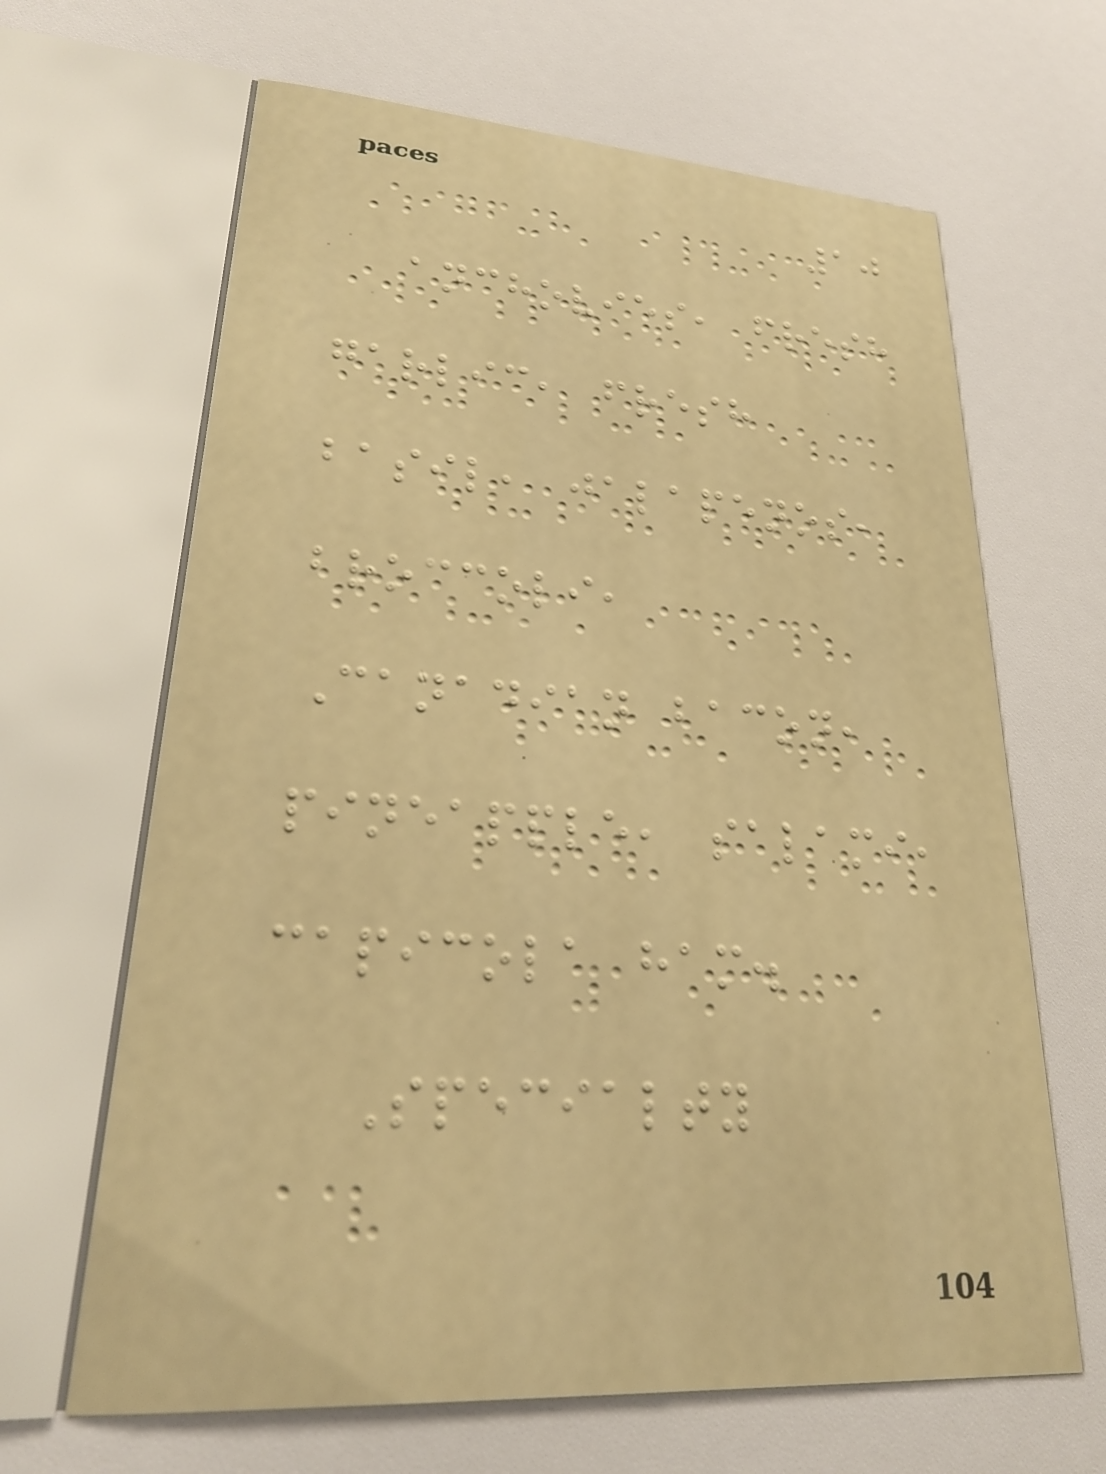10
anchovies, fresh
garlic, fresh
basil, jalapenos,
broccoli,
Canadian bacon,
pineapple, salami,
capicola ham.
Specialty
